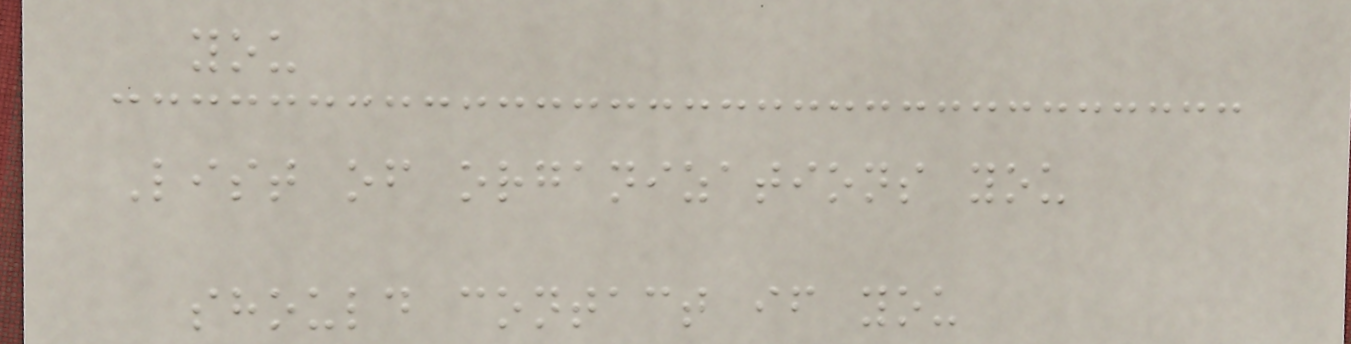you
List of organizations you
should contact if you
